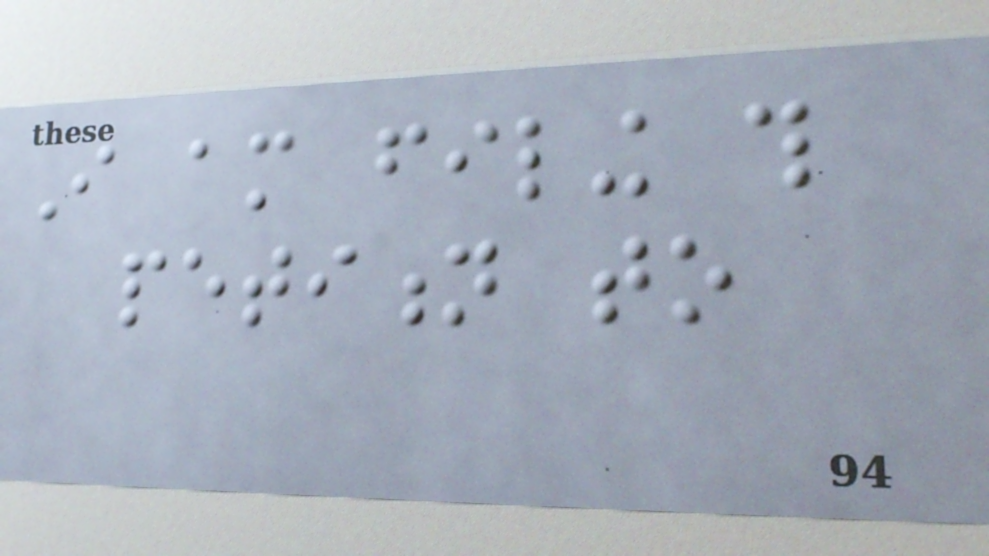I am filing this
petition to
